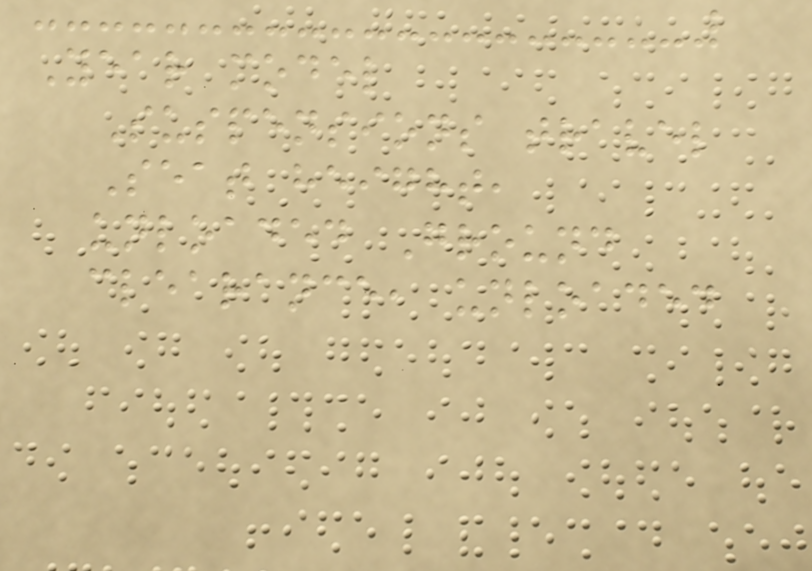Year model
Suspensions travel
Seat height,
unloaded Ground
clearance, unloaded
